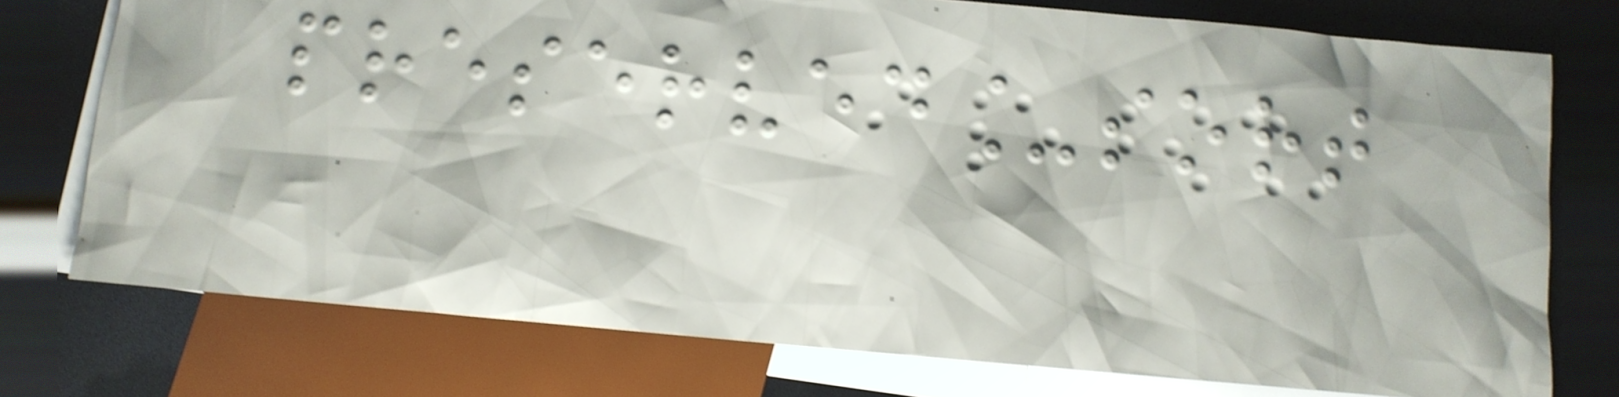preserved_sort
